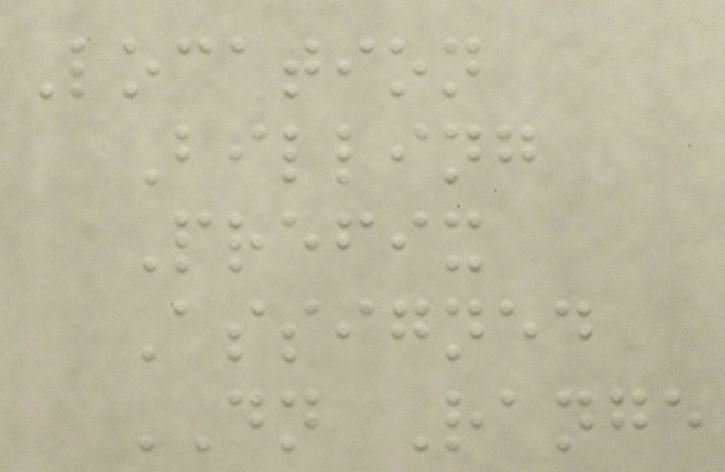Location
Billing
Prefix
Assigned
DN Range
